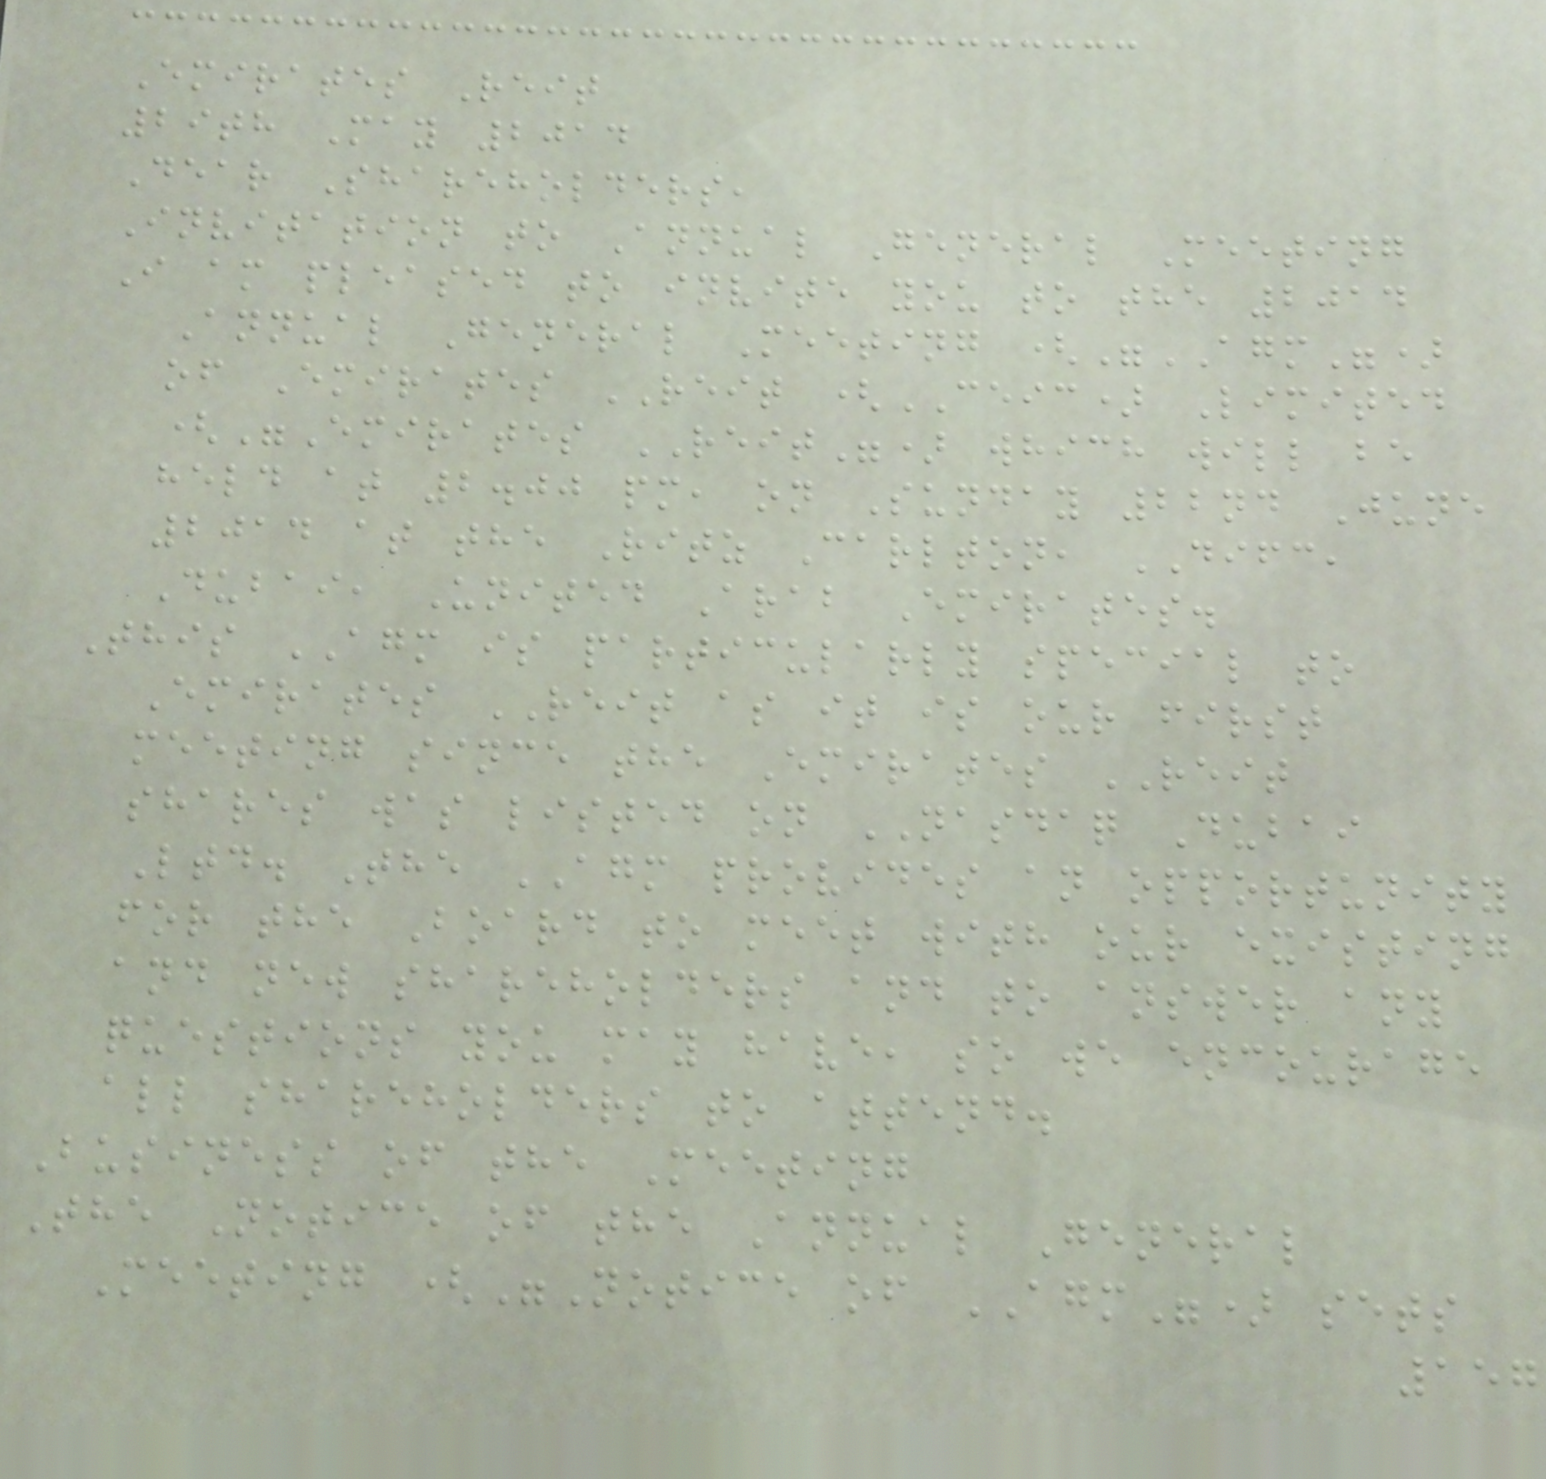Emirates Reit
29th May 2014
Dear Shareholders,
Invitation to Annual General Meeting
I am pleased to invite you to the 2014
Annual General Meeting ("AGM")
of Emirates REIT (CEIC) Limited
("Emirates REIT") which will be
held at 2.00 pm, on Sunday 22nd June
2014 at the Ritz Carlton, DIFC,
Dubai, United Arab Emirates.
This AGM is particularly special to
Emirates REIT as it is our first
meeting since the Emirates REIT
shares was listed on NASDAQ Dubai
Ltd. The AGM provides an opportunity
for the Board to meet with our existing
and new shareholders and to answer any
questions you may have, so we encourage
all shareholders to attend.
Business of the Meeting
The Notice of the Annual General
Meeting ("Notice of AGM") sets
157
